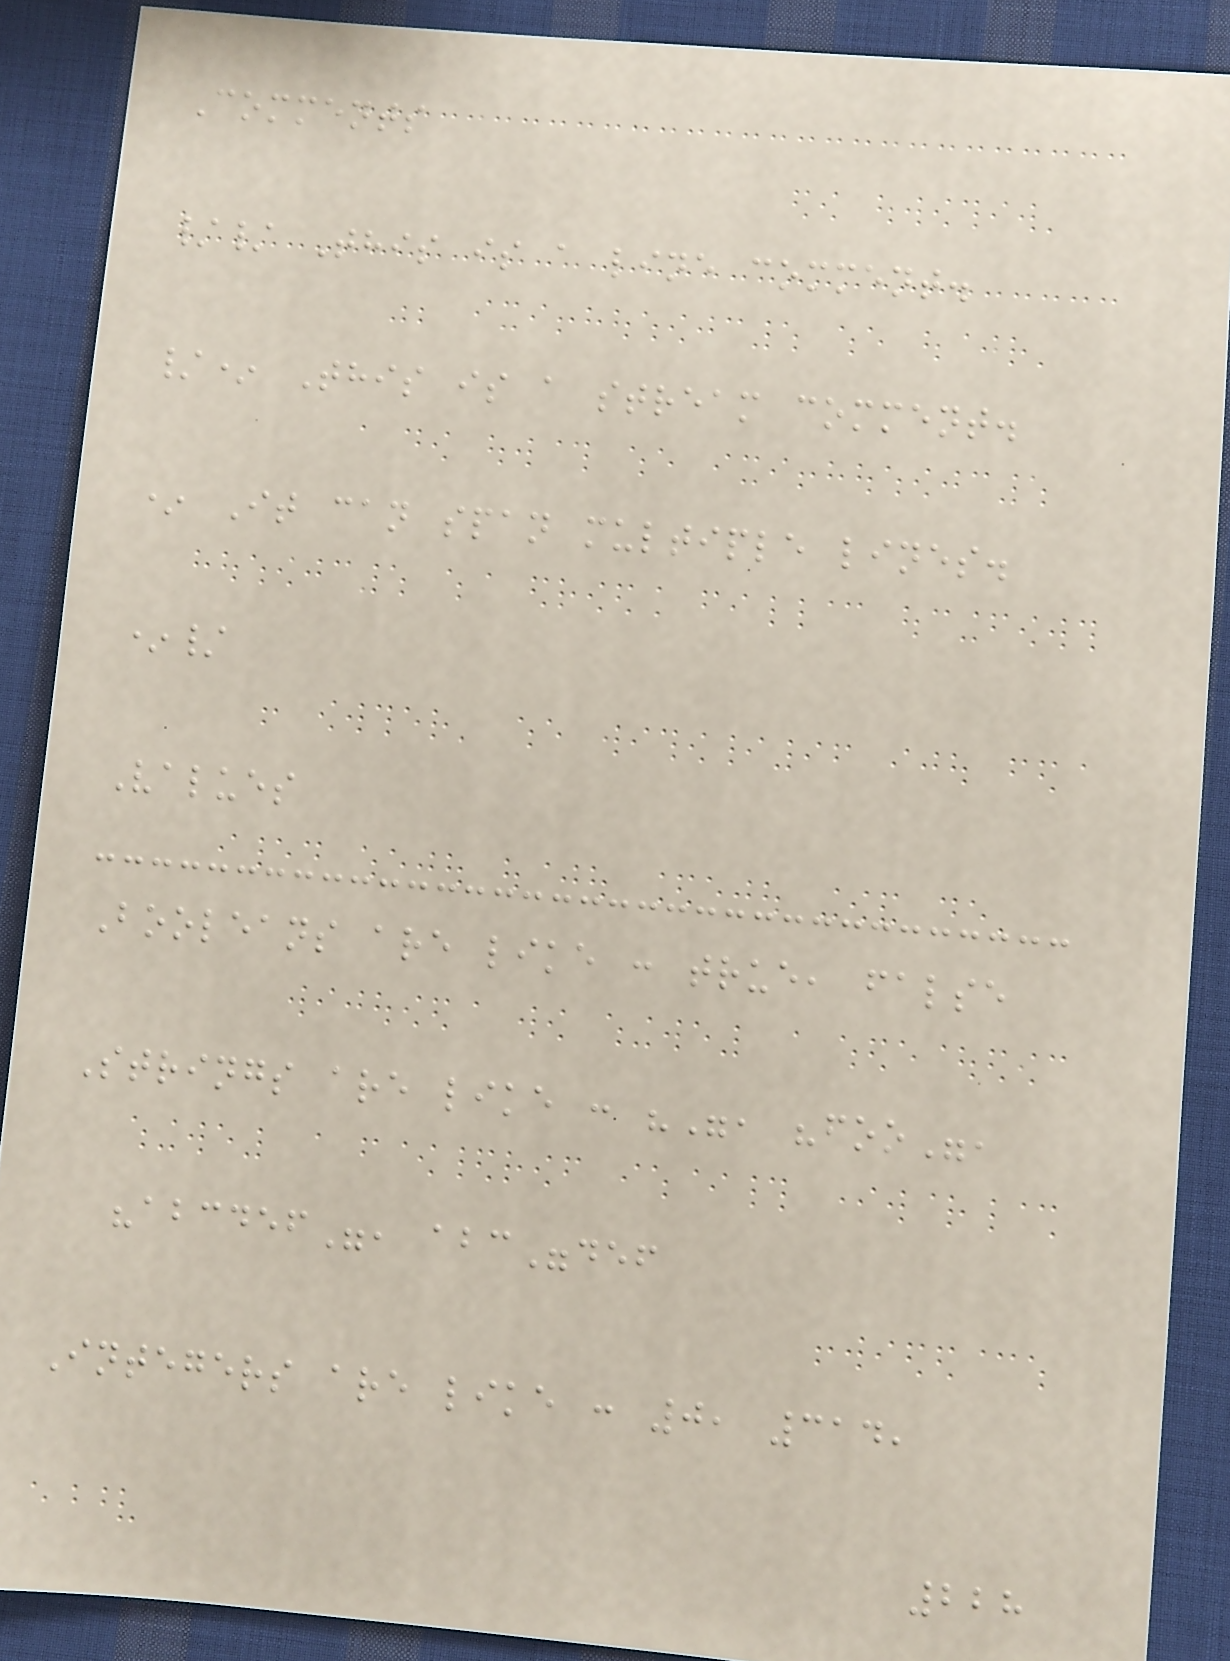Comments
// This is a line comment.
/* This is a stream comment.
* It can span multiple lines.
*/
Values
Booleans are like : true, false
Strings are like : "", "foo",
"abcdef", abc"def
Integers are like : 0, 314,
228
